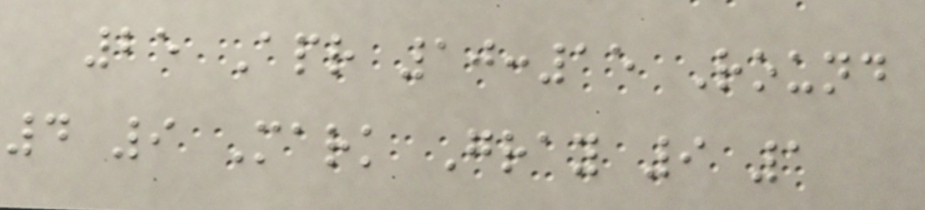25 Apr 10:15 Round
4 9 Mark Gray 9 1
